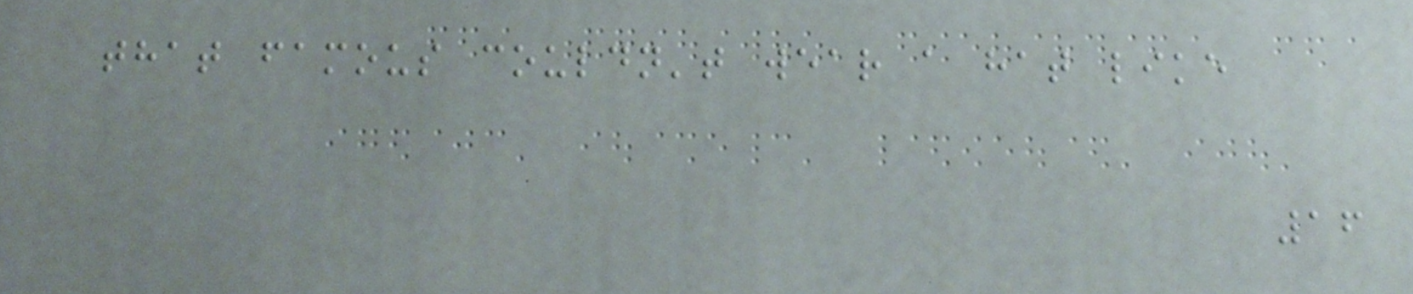that famous couldn't wear a hat like
16
